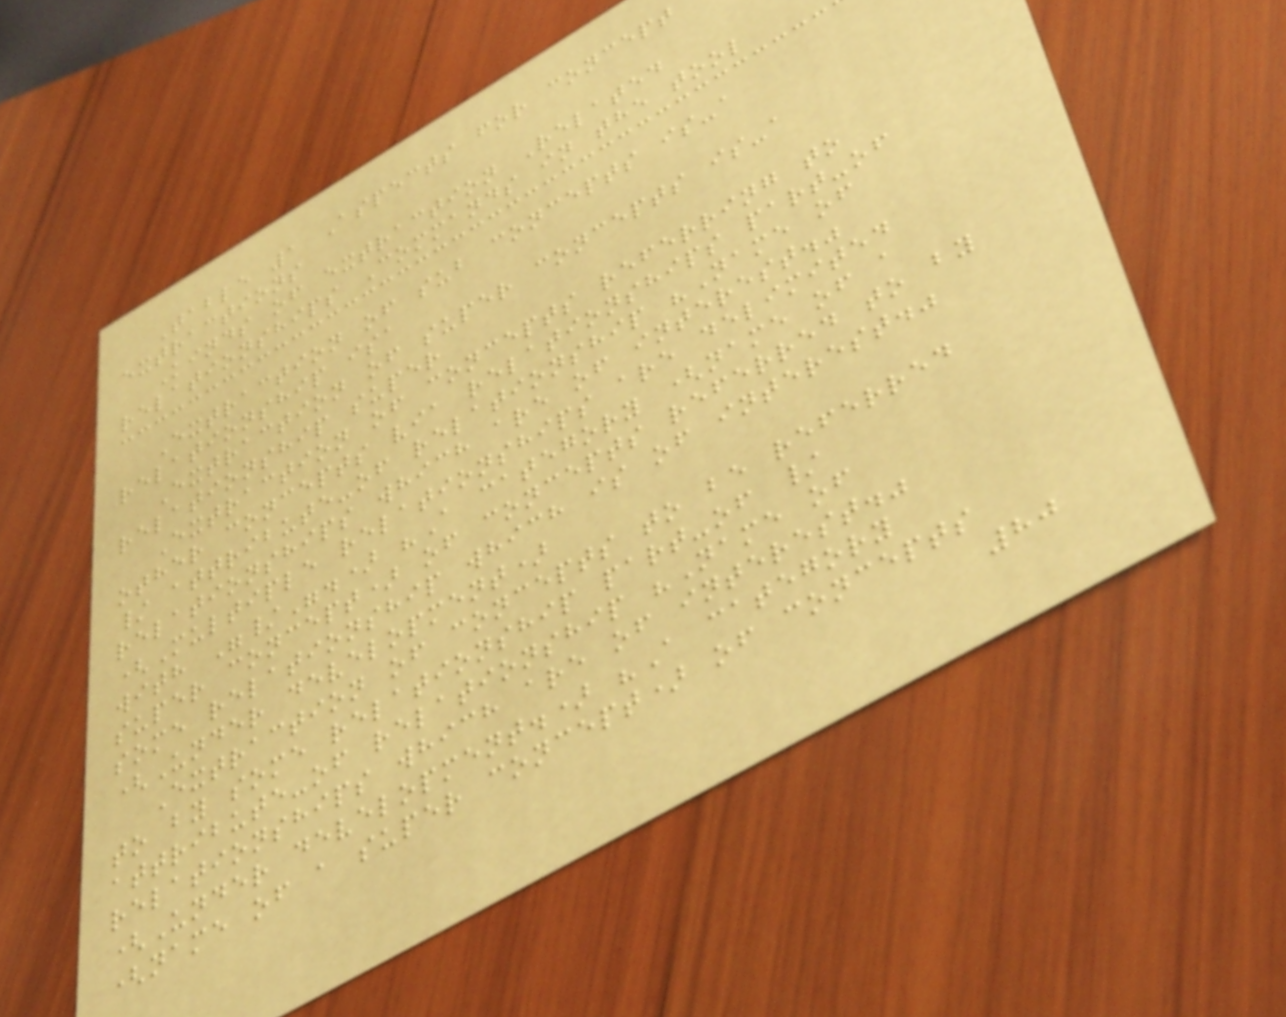Table 1 Aspects for concept
extractions
Kinds of extraction Related
relationships Commands in the tool
Extraction of sub concepts is-a
relationship isa
Extraction of super concepts is-a
relationship super
Extraction of concepts referring to
other concepts via relationships part-of
/ attribute-of relationship "Name of
relationships which are of interest."
(Multiple relationships are delimited
with "/".) "A category (name of a
super concept) of concepts referred to by
some relationship which is of interest."
(Under development)
Extraction of concepts to be referred
to by some relationship part-of /
attribute-of relationship "Name of
relationships which are of interest."
(Under development.) "A category
(name of a super concept) of concepts
80
